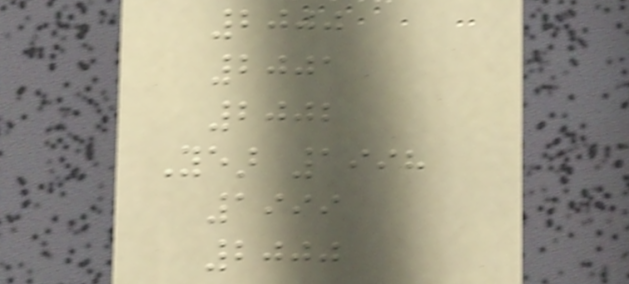2000
2001
2002
Year 1998
1999
2000
